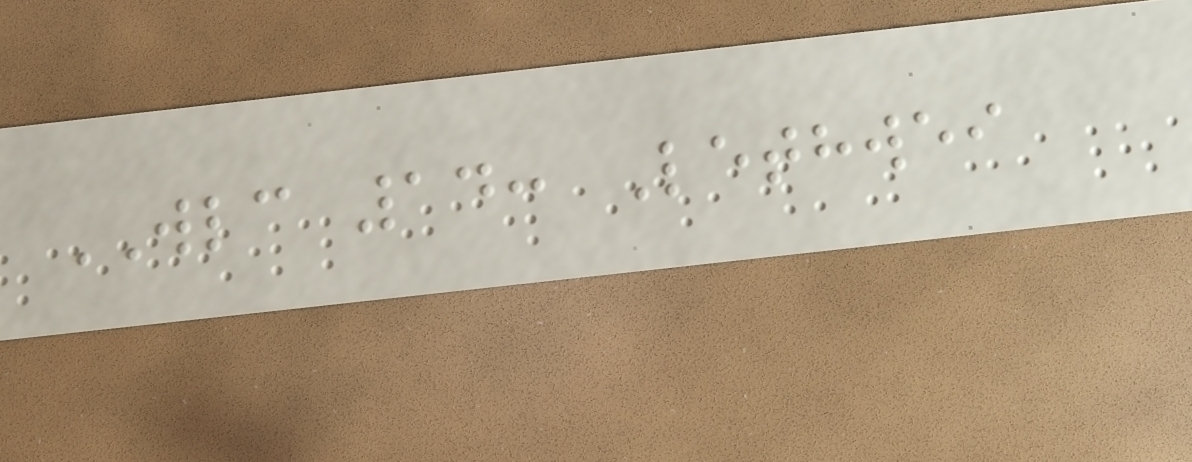WLC 14: Lethwei
